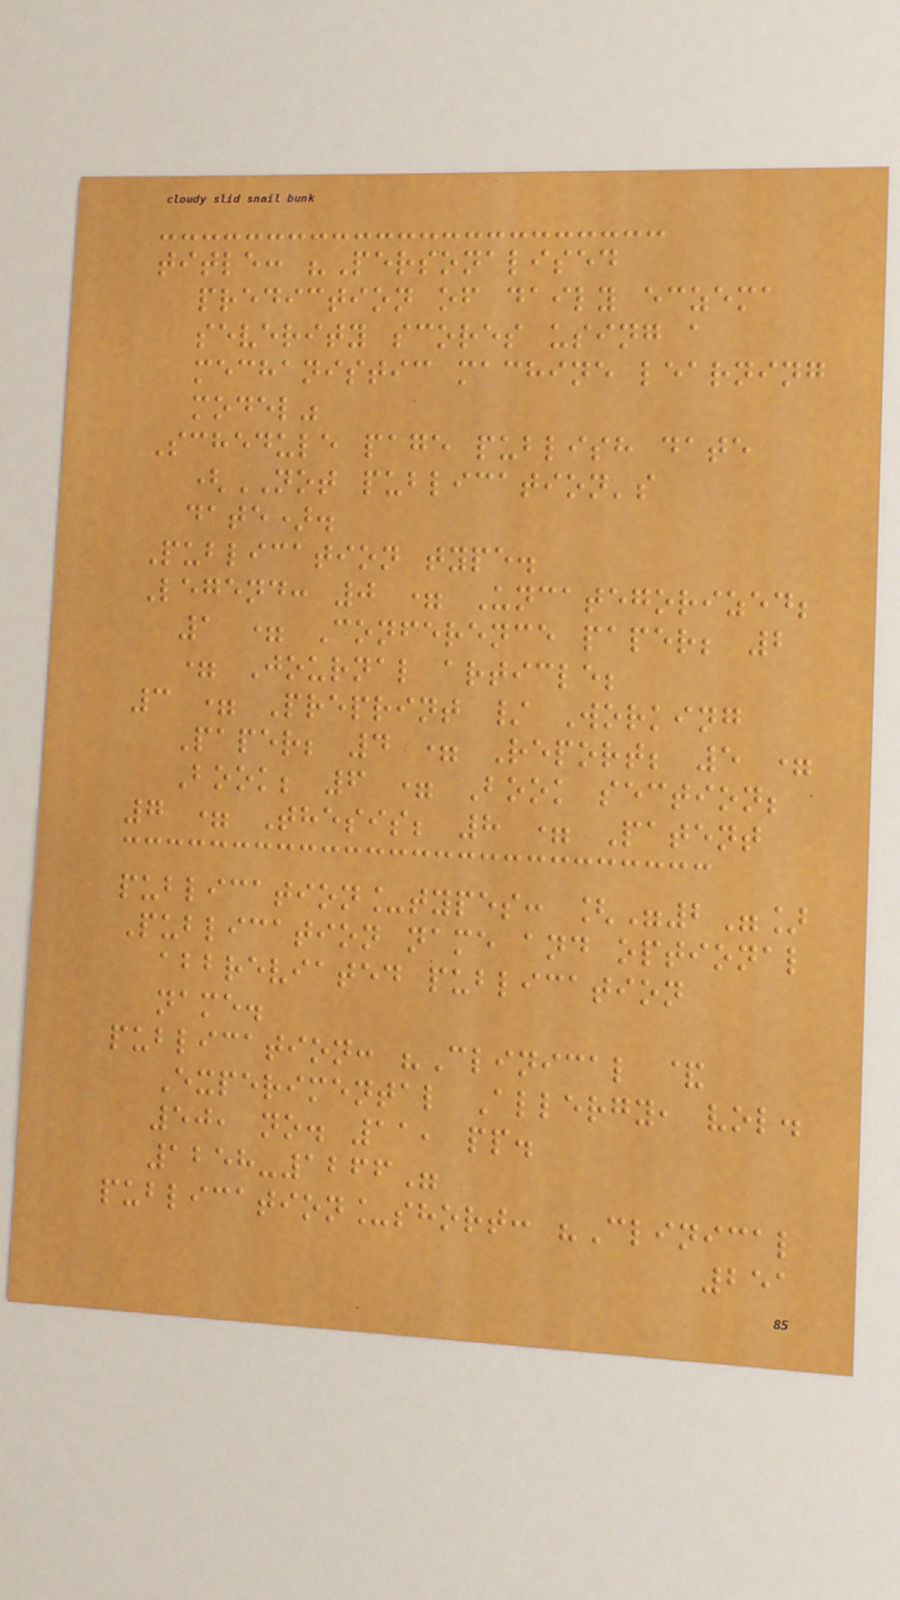title: "Personalised
prediction of daily eczema
severity scores using a
mechanistic machine learning
model"
Schedule page publish date
(NOT publication's
date).
Publication type.
Legend: 0 = Uncategorized;
1 = Conference paper; 2
= Journal article;
3 = Preprint / Working
Paper; 4 = Report; 5 =
Book; 6 = Book section;
7 = Thesis; 8 = Patent
publication_types: ["2"]
Publication name and optional
abbreviated publication
name.
publication: "Clinical &
Experimental Allergy, vol.
50, no. 11, pp.
1258-1266"
publication_short: "Clinical
251
